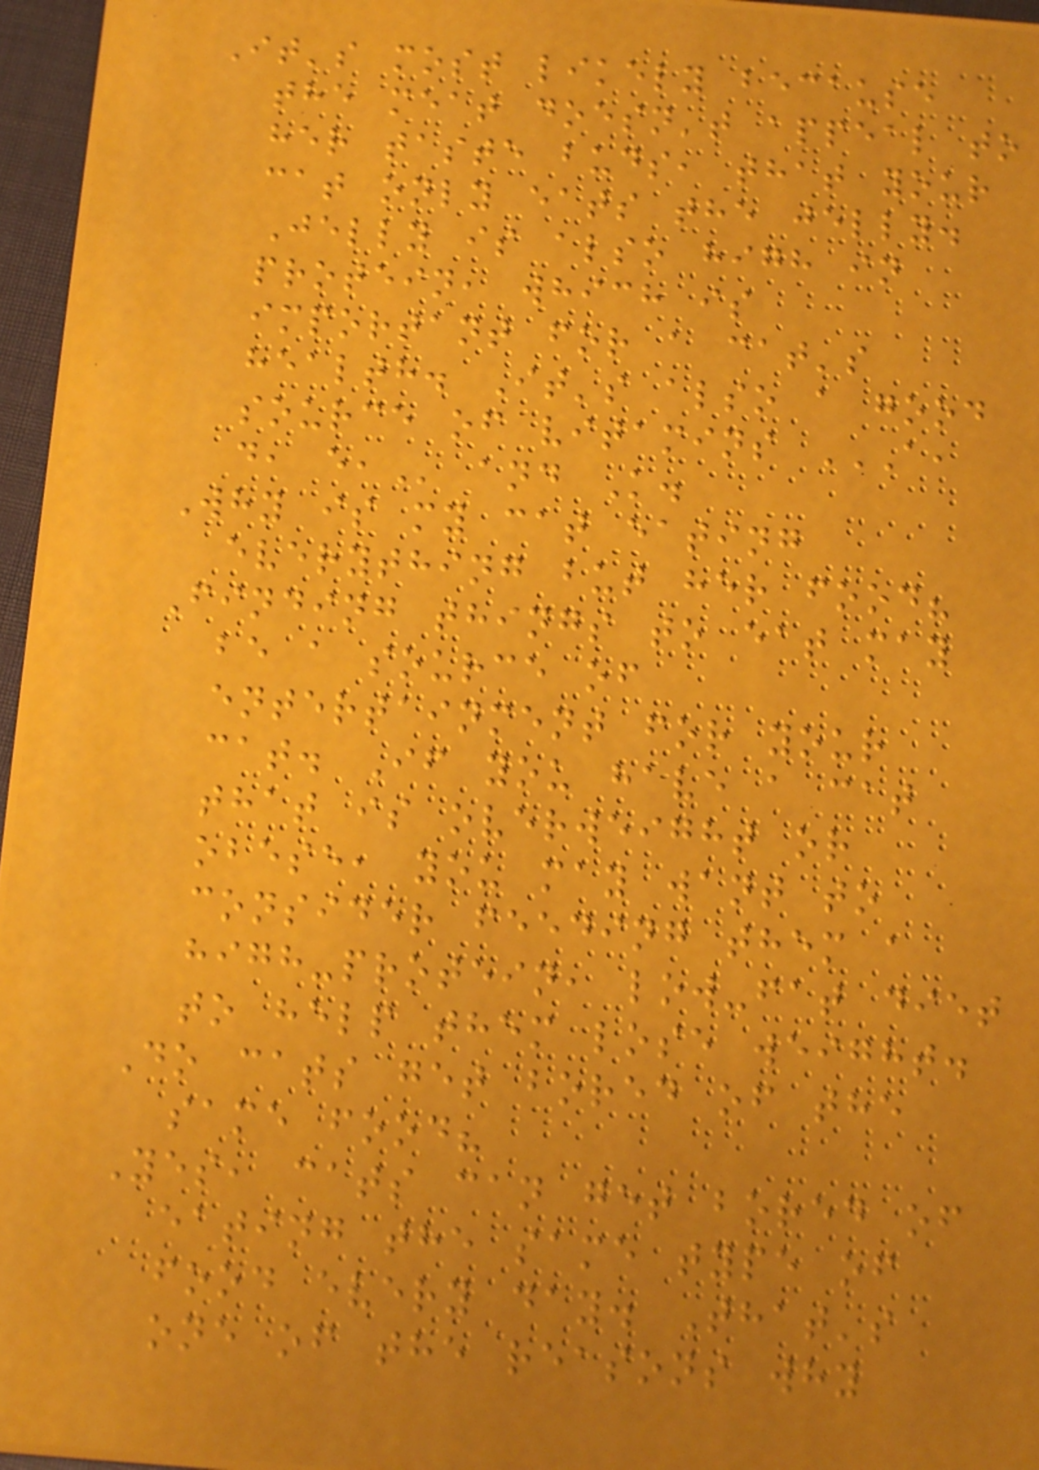It's most likely because
the meat doesn't appeal to
her taste buds, that your
cat only eats the jelly.
Jelly is also high in
protein, which is
important for a cat's
health. It's also a good
source of vitamins A,
D, E, and K.
Why is my cat eating
everything but her food?
Finding things to eat may
be a source of
entertainment for your
cat. If you have a cat
that is overweight or
obese, you may want to
consider feeding them a
high-protein, low-fat diet
to help them lose weight.
Do cats get bored of the
same food?
Yes, cats can get bored of
eating the same type of
food every day. That's
one of the reasons why
